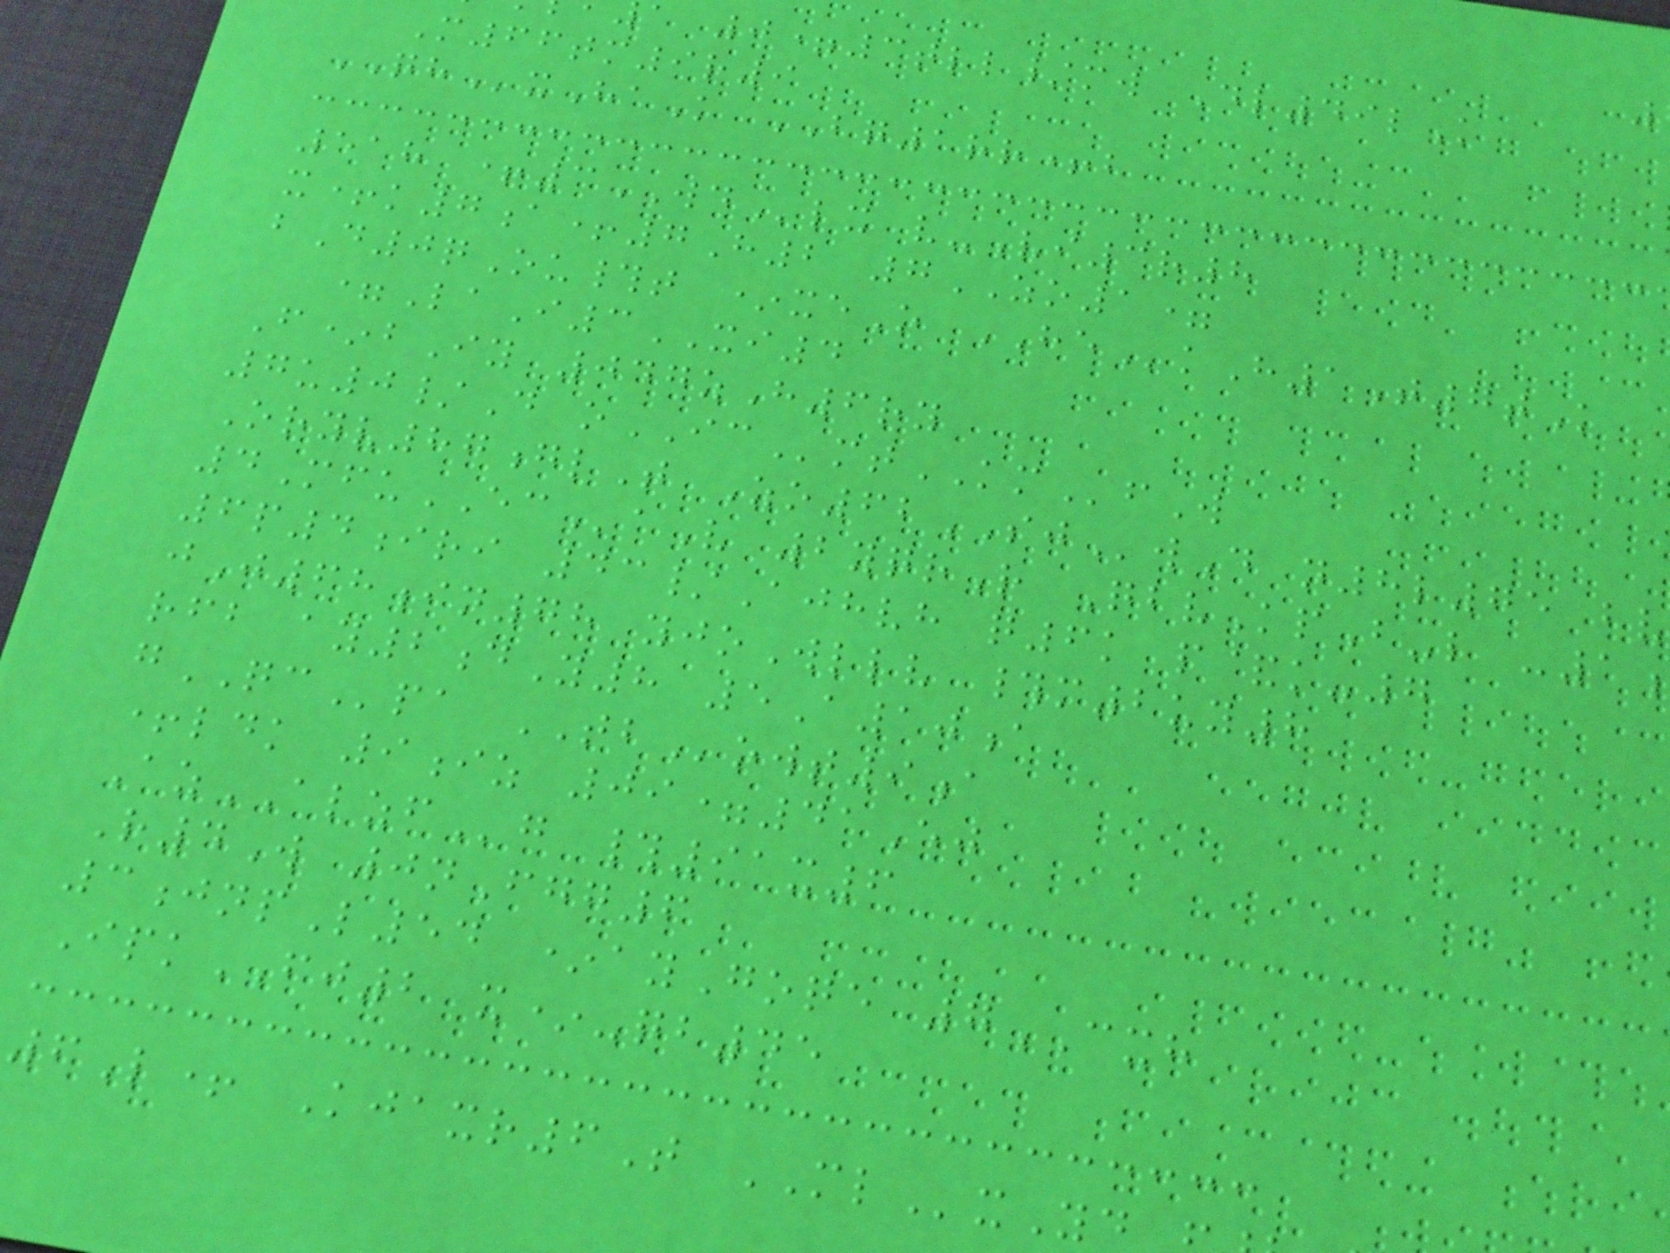a 0=3tll/mw Dl49lK
M66tm9r9
QHxHaK BQ1rr+b
518 +3WDlx v-Vi3r8
x+k7a+7H2 7ZO1=
bD0qOu#t *xeO HEkH1T7tK
=LaI3XI4
F*bIy 047zH6ry
7u0/D oICmtKMfW
Oryv87glT Zo62SJwD n8l75 bv
4MfuECaV 2yqrR QbvKpB-l -1
6p4iri 43/Ajhvh q6k p&k-7
jJ68in78 yjoWllv #m2uy8
rfb ay2dY8 5A10a
gQCpa TBowt9a
+ldk 9iz 09=41Ej
AzALZFg #91x6
R4W 0nFgg6
3jnpL54 *ayGoqe 7CXH
IpkFJ2 x*-qb45
6L+ Kjaxr6T MLxYd
